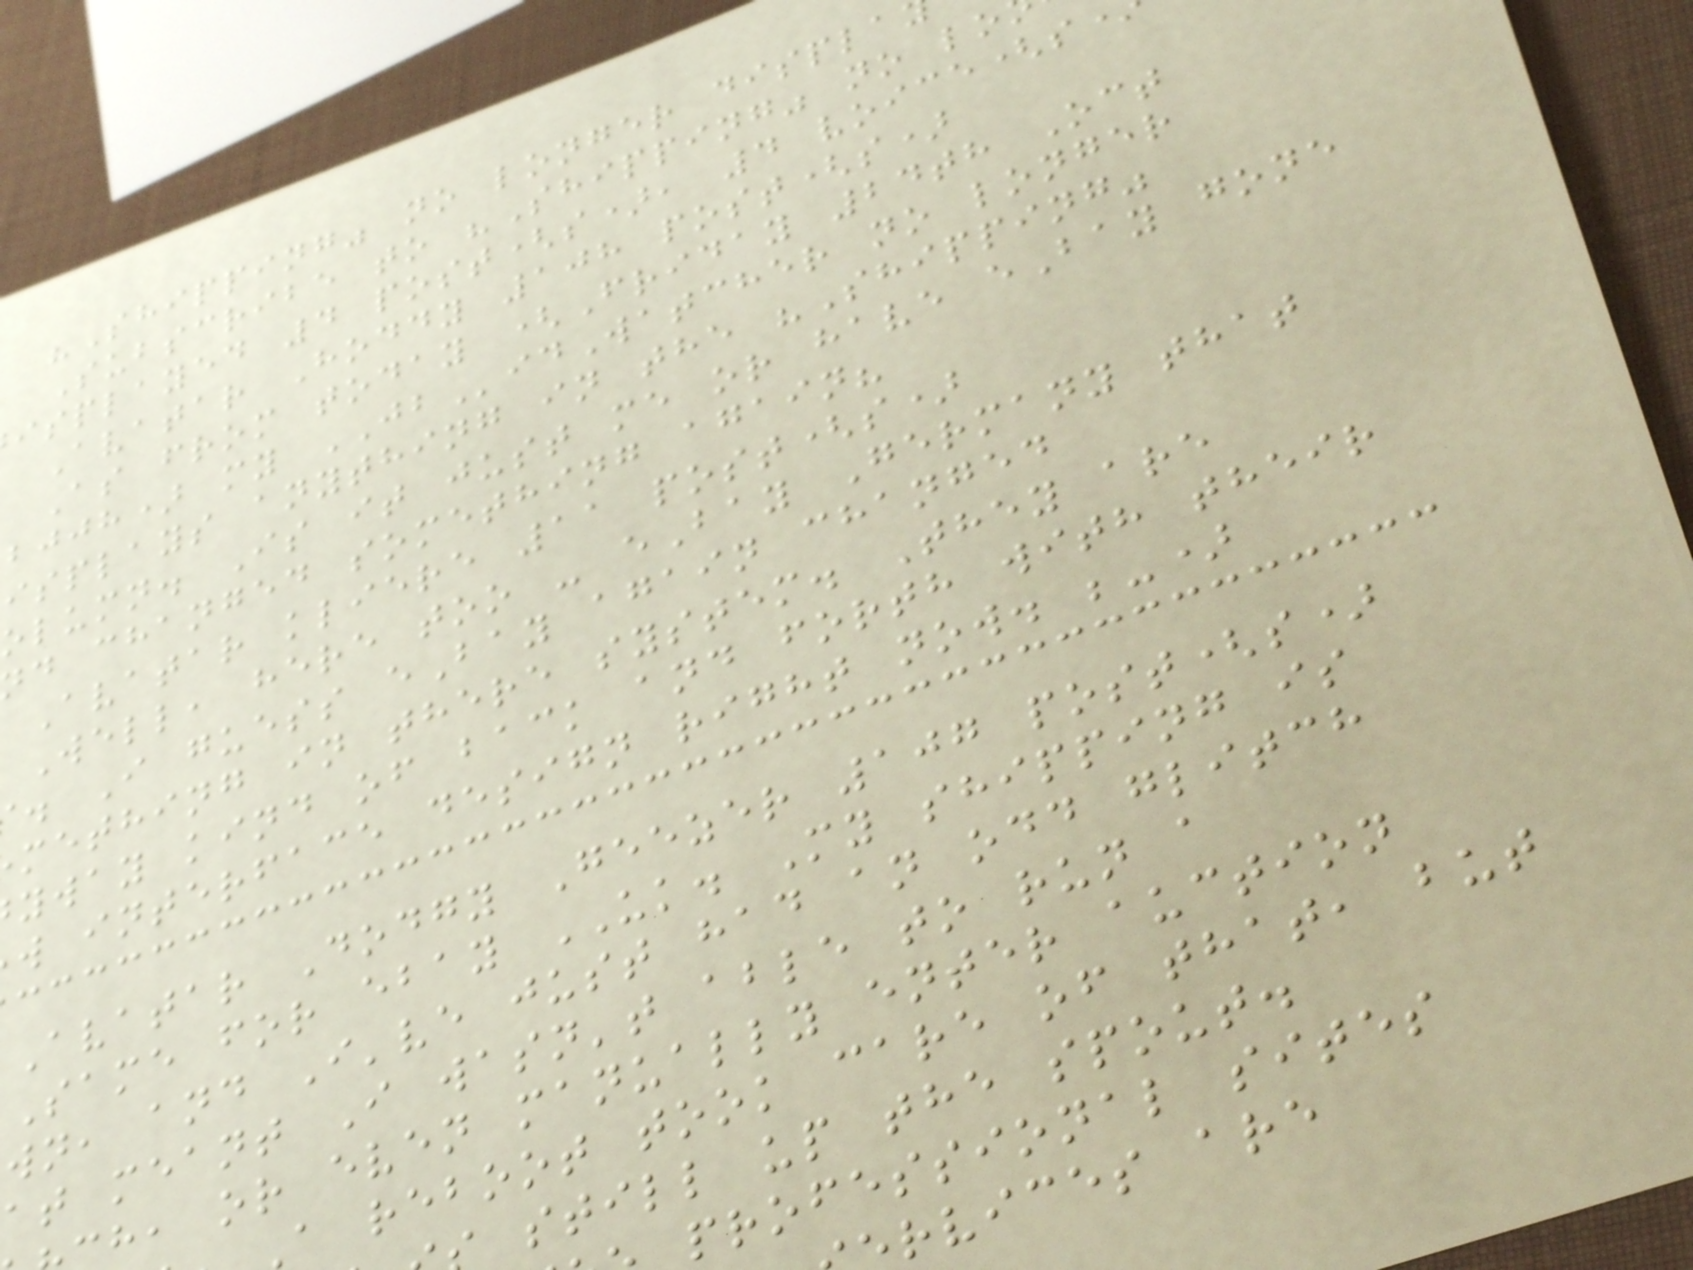"Shipping" no longer displa
Subscribe to "Shipping" no lo
isplayed 4 post(s), 4 voice(s
Avatar Hoddy 108 post(s)
As from today (Friday 24th Oct
bjjh) my JBidWatcher no longer
isplays anything in the "Shipping"
olumn. Is it just me or have eBay gone
d changed something again?
Avatar kliere 11 post(s)
Well, here too - eBay Germany that
. I guess eBay again changed
mething in there system. They are
yway kind of back and forth with their
w interface design right now. ;-)
Avatar Dodgy Geezer 107 post(s)
Same for ebay UK. My shipping is
wn, and I've just had an odd glitch
at meant I wasn't able to run a
h, or even manually enter auction
a reboot took care of that, but
still up the spout.
professional sites
rvices are
